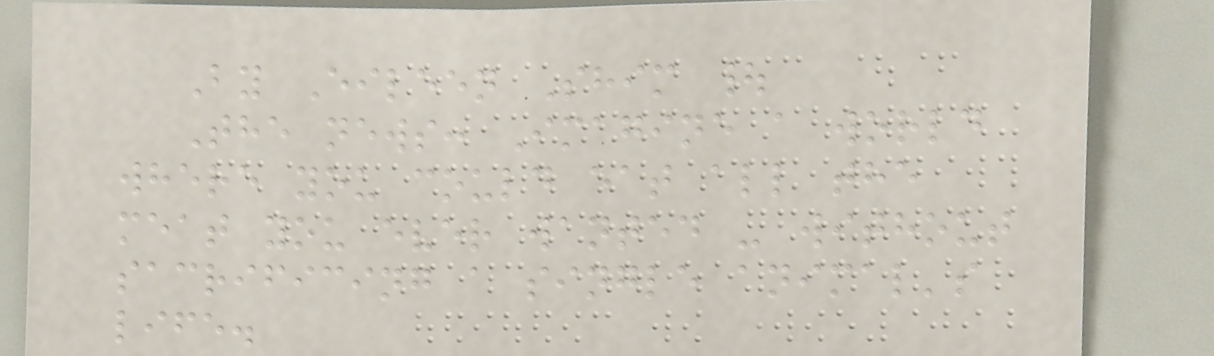By Eileen Shim |
The news: Imagine a world
where you could eat all the
meat you ever wanted - without
sacrificing a single animal's
life.
